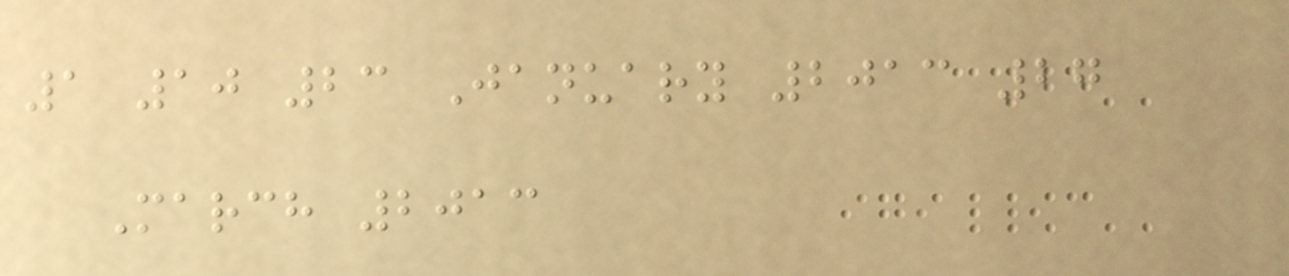1 10 23 January 2013 27
March 2013
